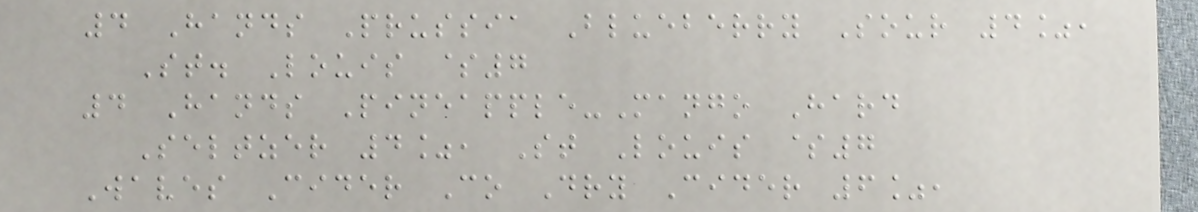4 Hands Prussia Blueberry Sour 4%,
St. Louis $7
4 Hands Pineapple-Mango Hard
Seltzer 4%, St Louis $7
Waves Cider Co Dry Cider 6%,
